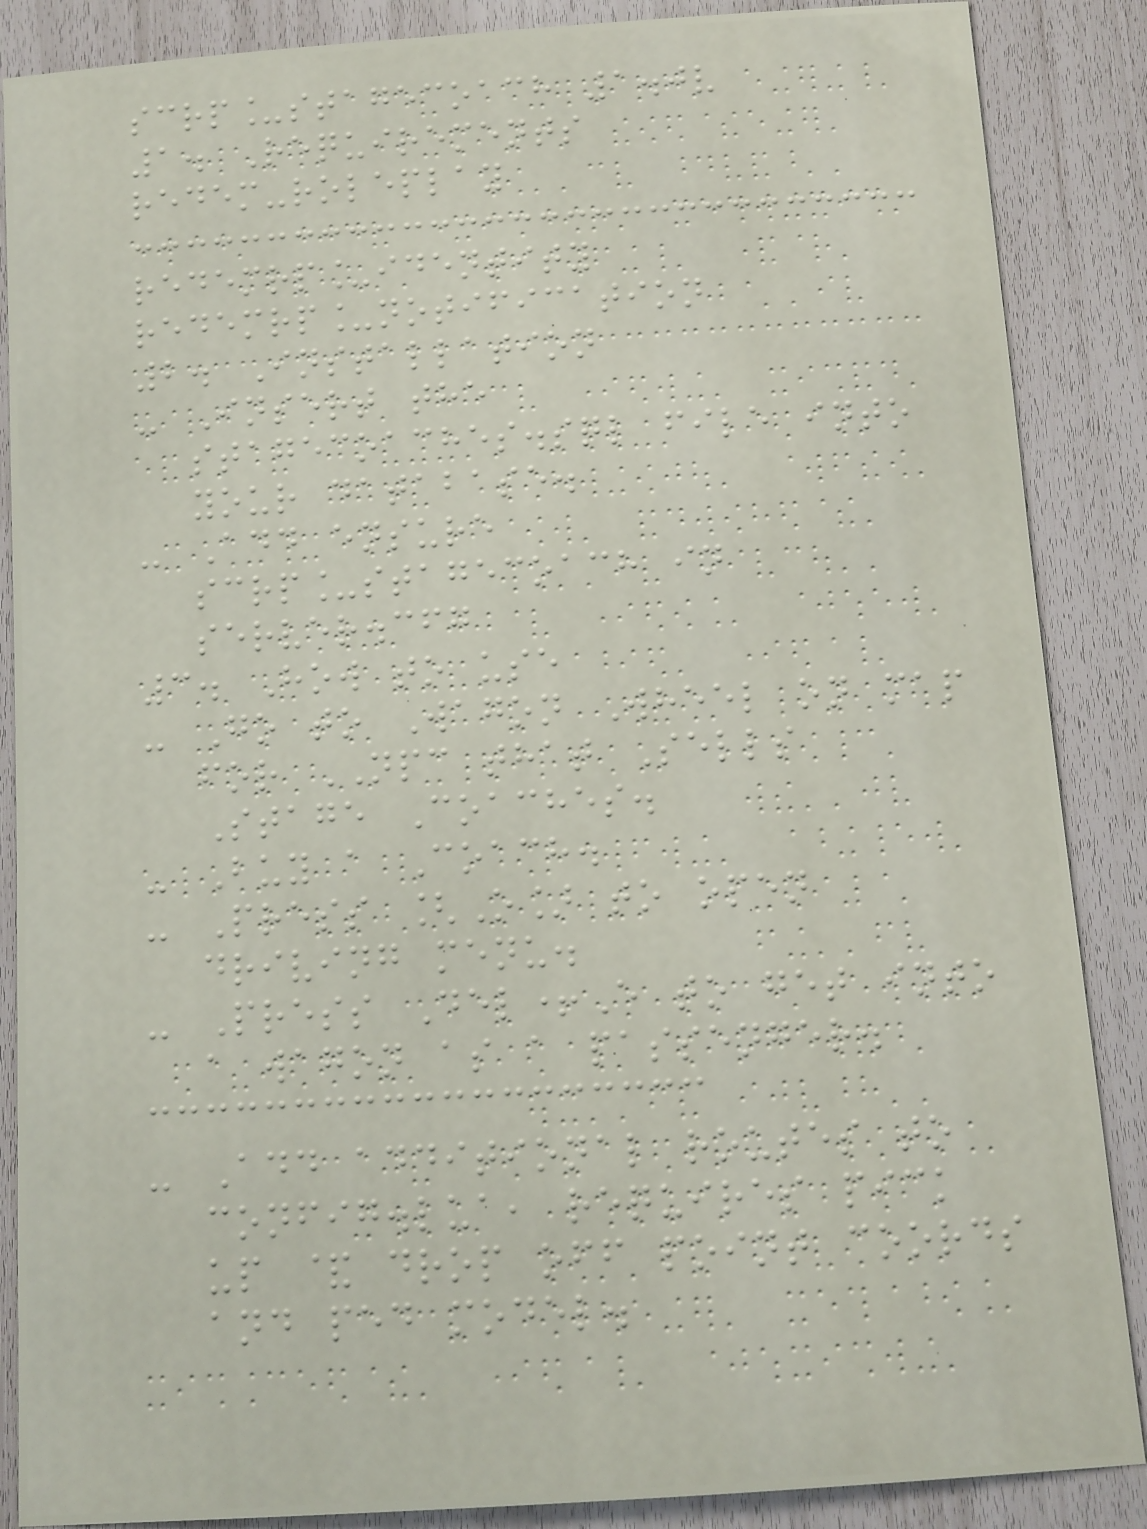scrp_stagecoach 1.0v
1. Requirements
redem-roleplay
redemrp_identity
redemrp_notification
2. Installation
- Insert the
stagecoaches.sql file into
your database.
- Add ensure
scrp_stagecoach in
server.cfg
3. How to use
- Go to Wagon Wheel on map
for NPC that Sells
Stage Coaches.
- Buy a Coach.
- Press [O] to open
driving menu.
- Press Del+E to get into
a wagon as a passenger.
- Add additional routes to
config.lua, requires pick
up & drop off point coords
and ped model.
